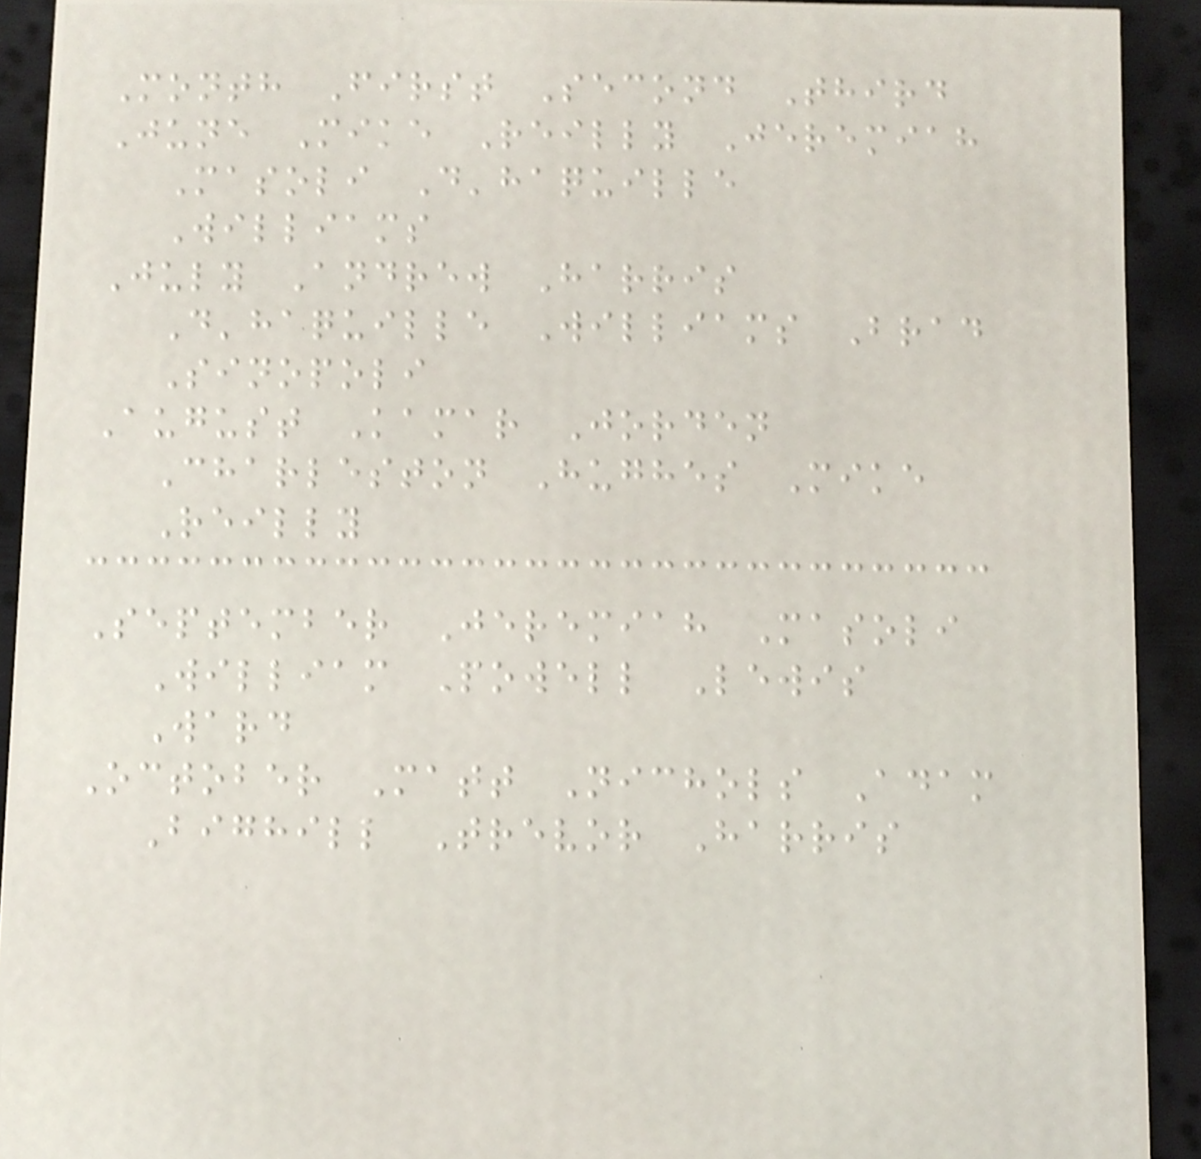Month First Second Third
June Mike Reilly Jeremiah
Masoli D'haquille
Williams
July Andrew Harris
D'haquille Williams Brad
Sinopoli
August Kamar Jorden
Charleston Hughes Mike
Reilly
September Jeremiah Masoli
William Powell Lewis
Ward
October Matt Nichols Adam
Bighill Trevor Harris
